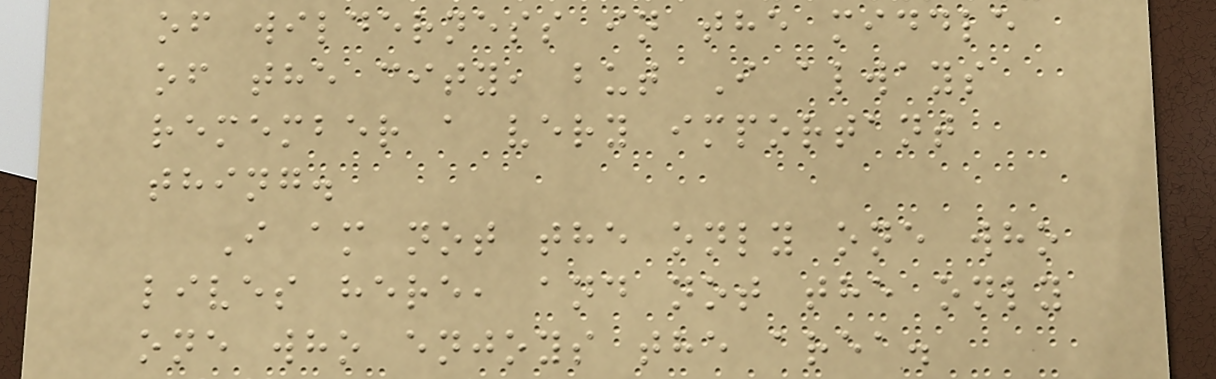of wilderness in the middle
of the city, but I always
remember a very important
thing.
I am not the only one who
lives here, and not the only
one who enjoys the area.
